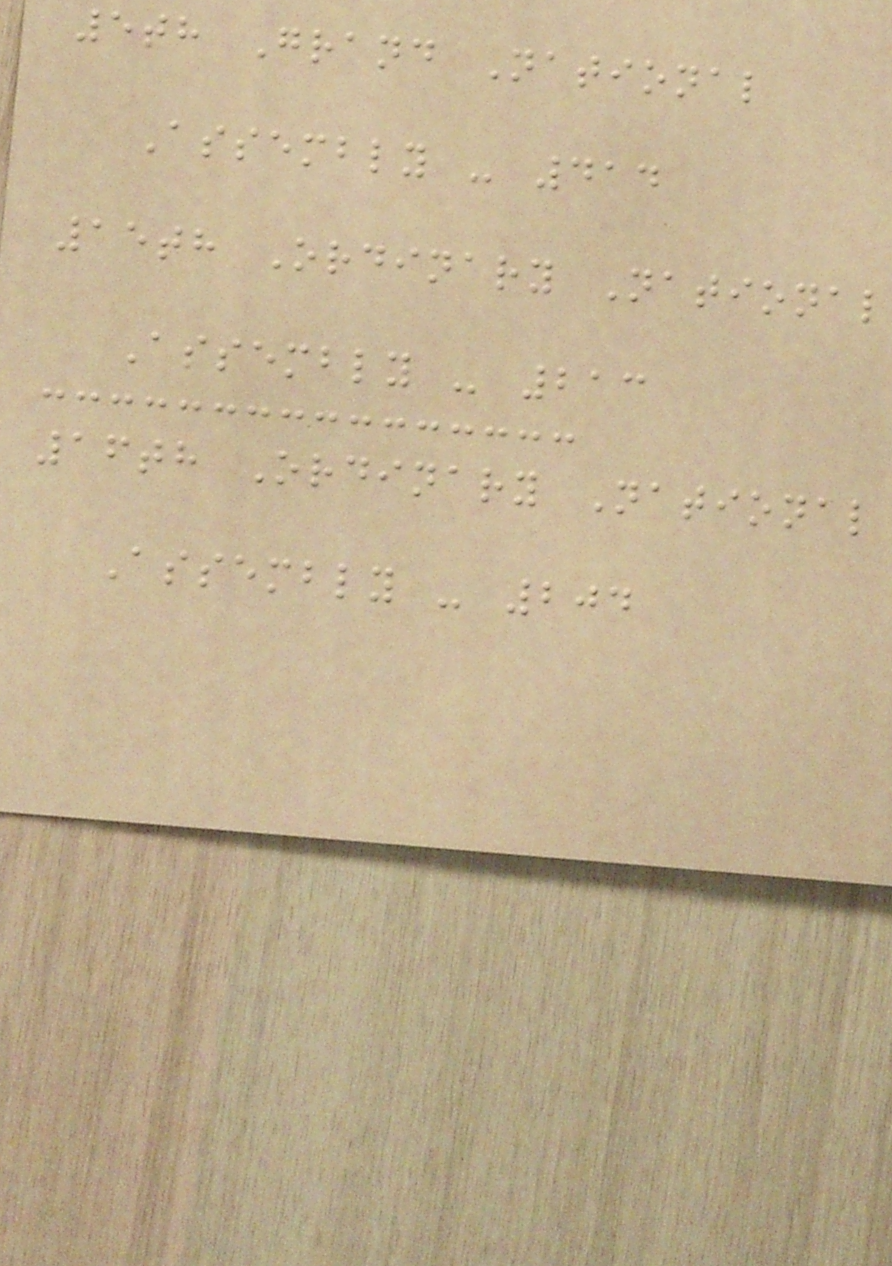5th Grand National
Assembly - 414
15th Ordinary National
Assembly - 213
16th Ordinary National
Assembly - 204
